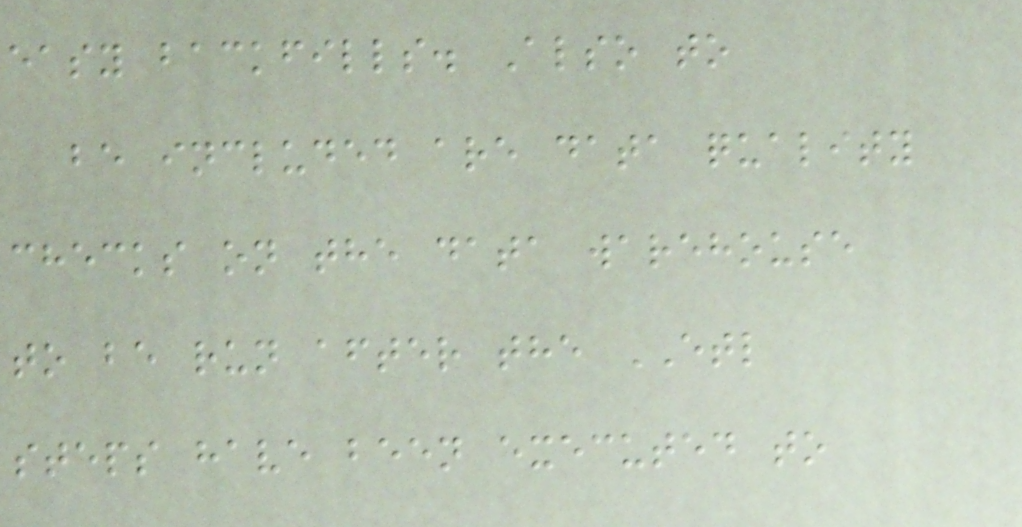easy backfills. Also to
be included are data quality
checks on the data warehouse
to be run after the ETL
steps have been executed to
